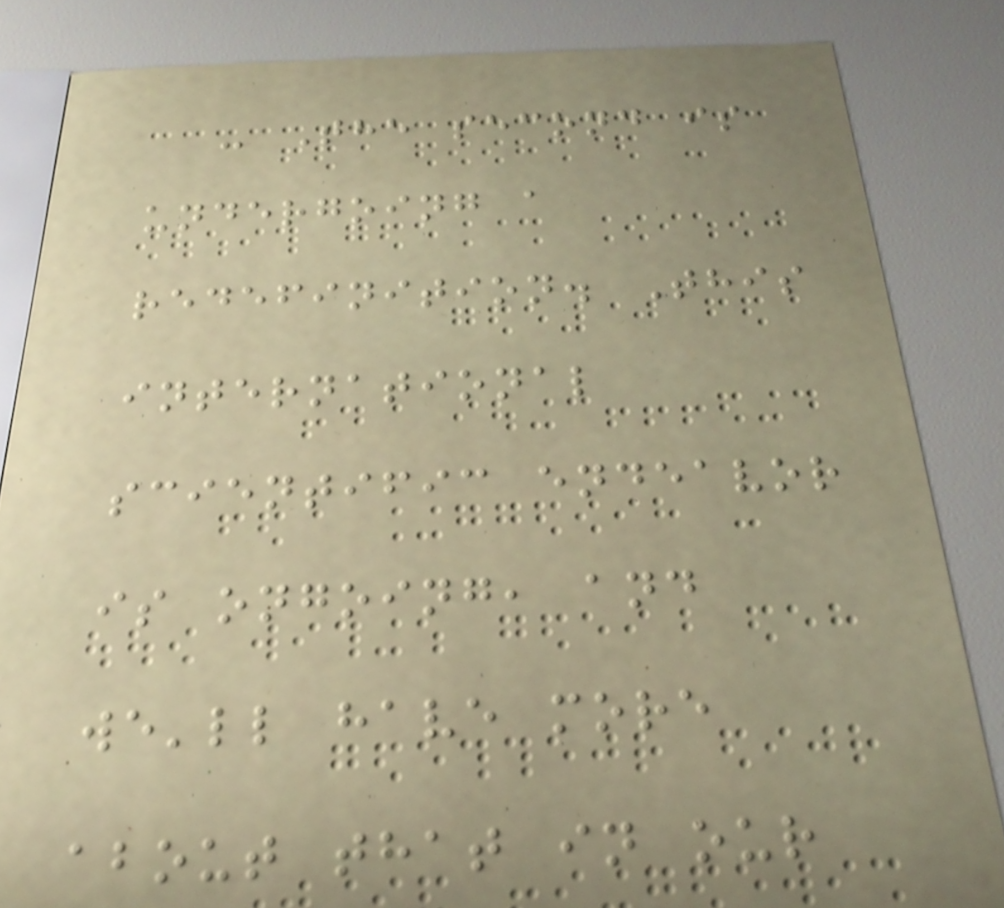- The second is
undergoing a
redefinition. This
international
scientific endeavor
is ongoing, and
we'll have more
about that in our
